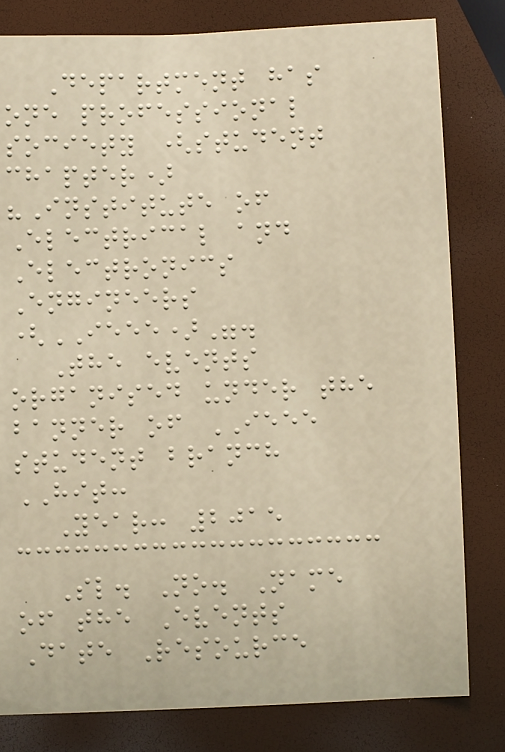Department has
one professional
society (student
chapter)
"Institute of
Electrical and
Electronics
Engineers
(IEEE)".
The events
organised under the
banner of IEEE
student branch
HIT:
Year: 2015
Sl. No. Name
of the Events
Date Resource
